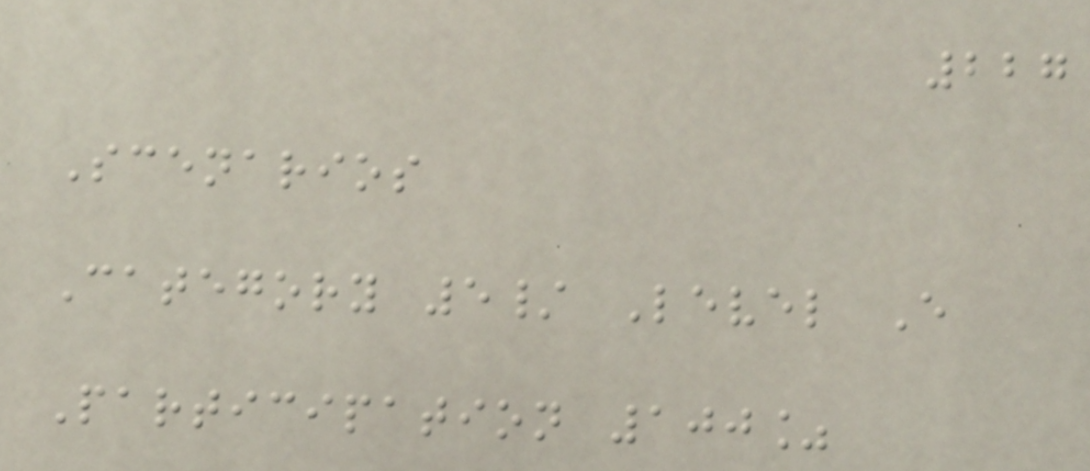227
Scenarios
Category 5/ Level E
Participation 100%
